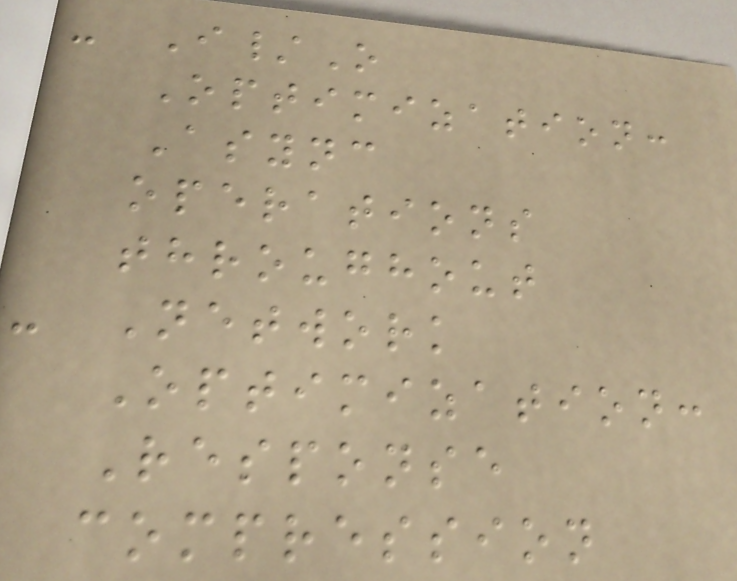- I/O
Optimization:
Async
operations
throughout
- Network
Optimization:
Response
compression
